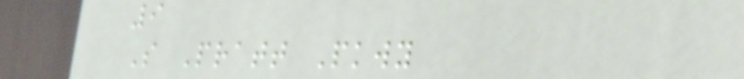9
S Pratt Pkwy
